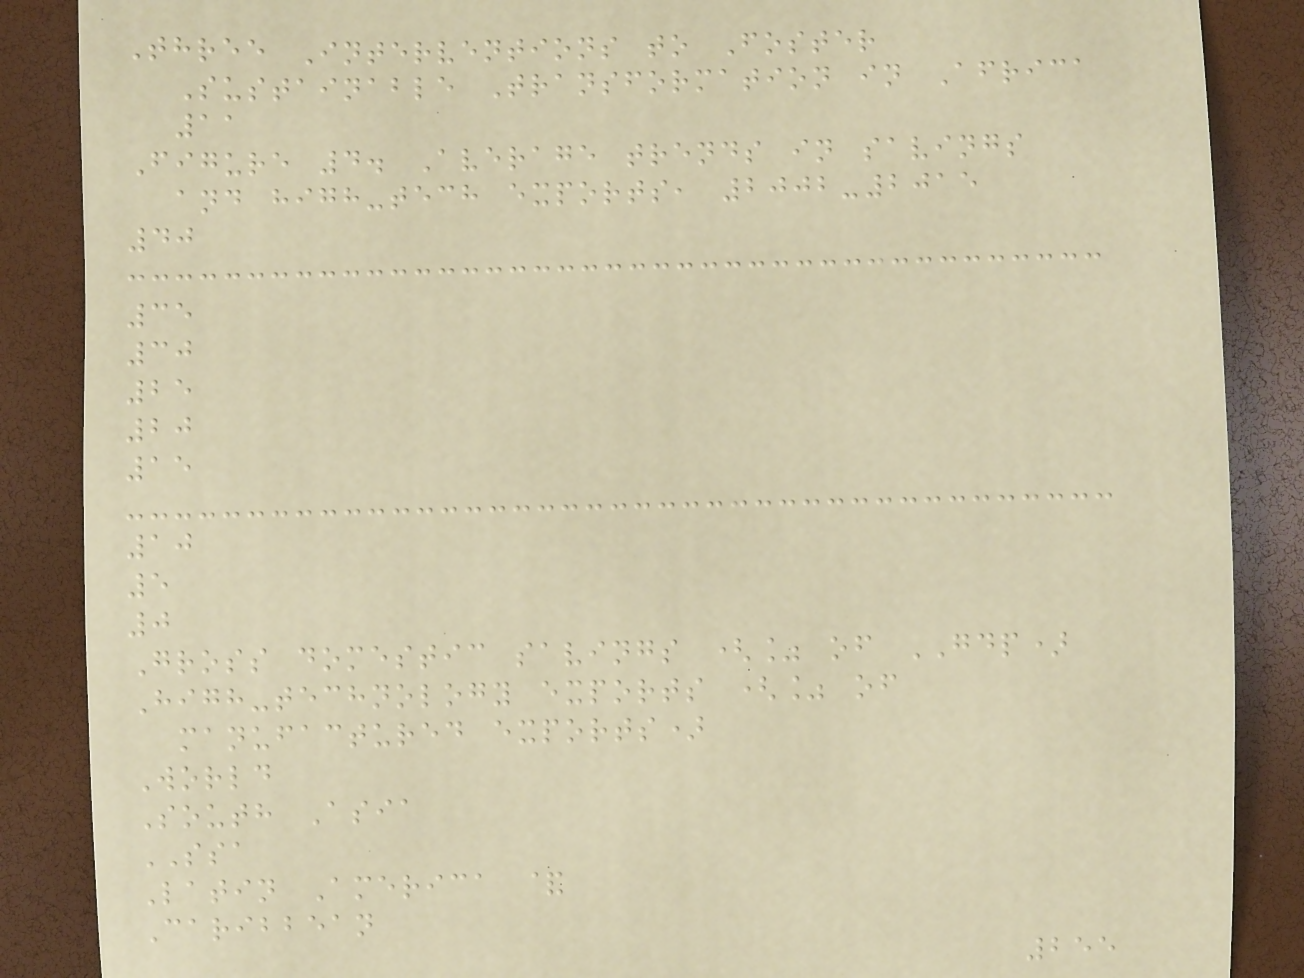Three Interventions to Foster
Sustainable Transformation in Africa
11
Figure 4. Average trends in savings
and high-tech exports, 2002-2015
40
35
30
25
20
15
10
5
0
Gross domestic savings (% of GDP)
High-technology exports (% of
manufactured exports)
World
South Asia
SSA
Latin America &
Caribbean
255
